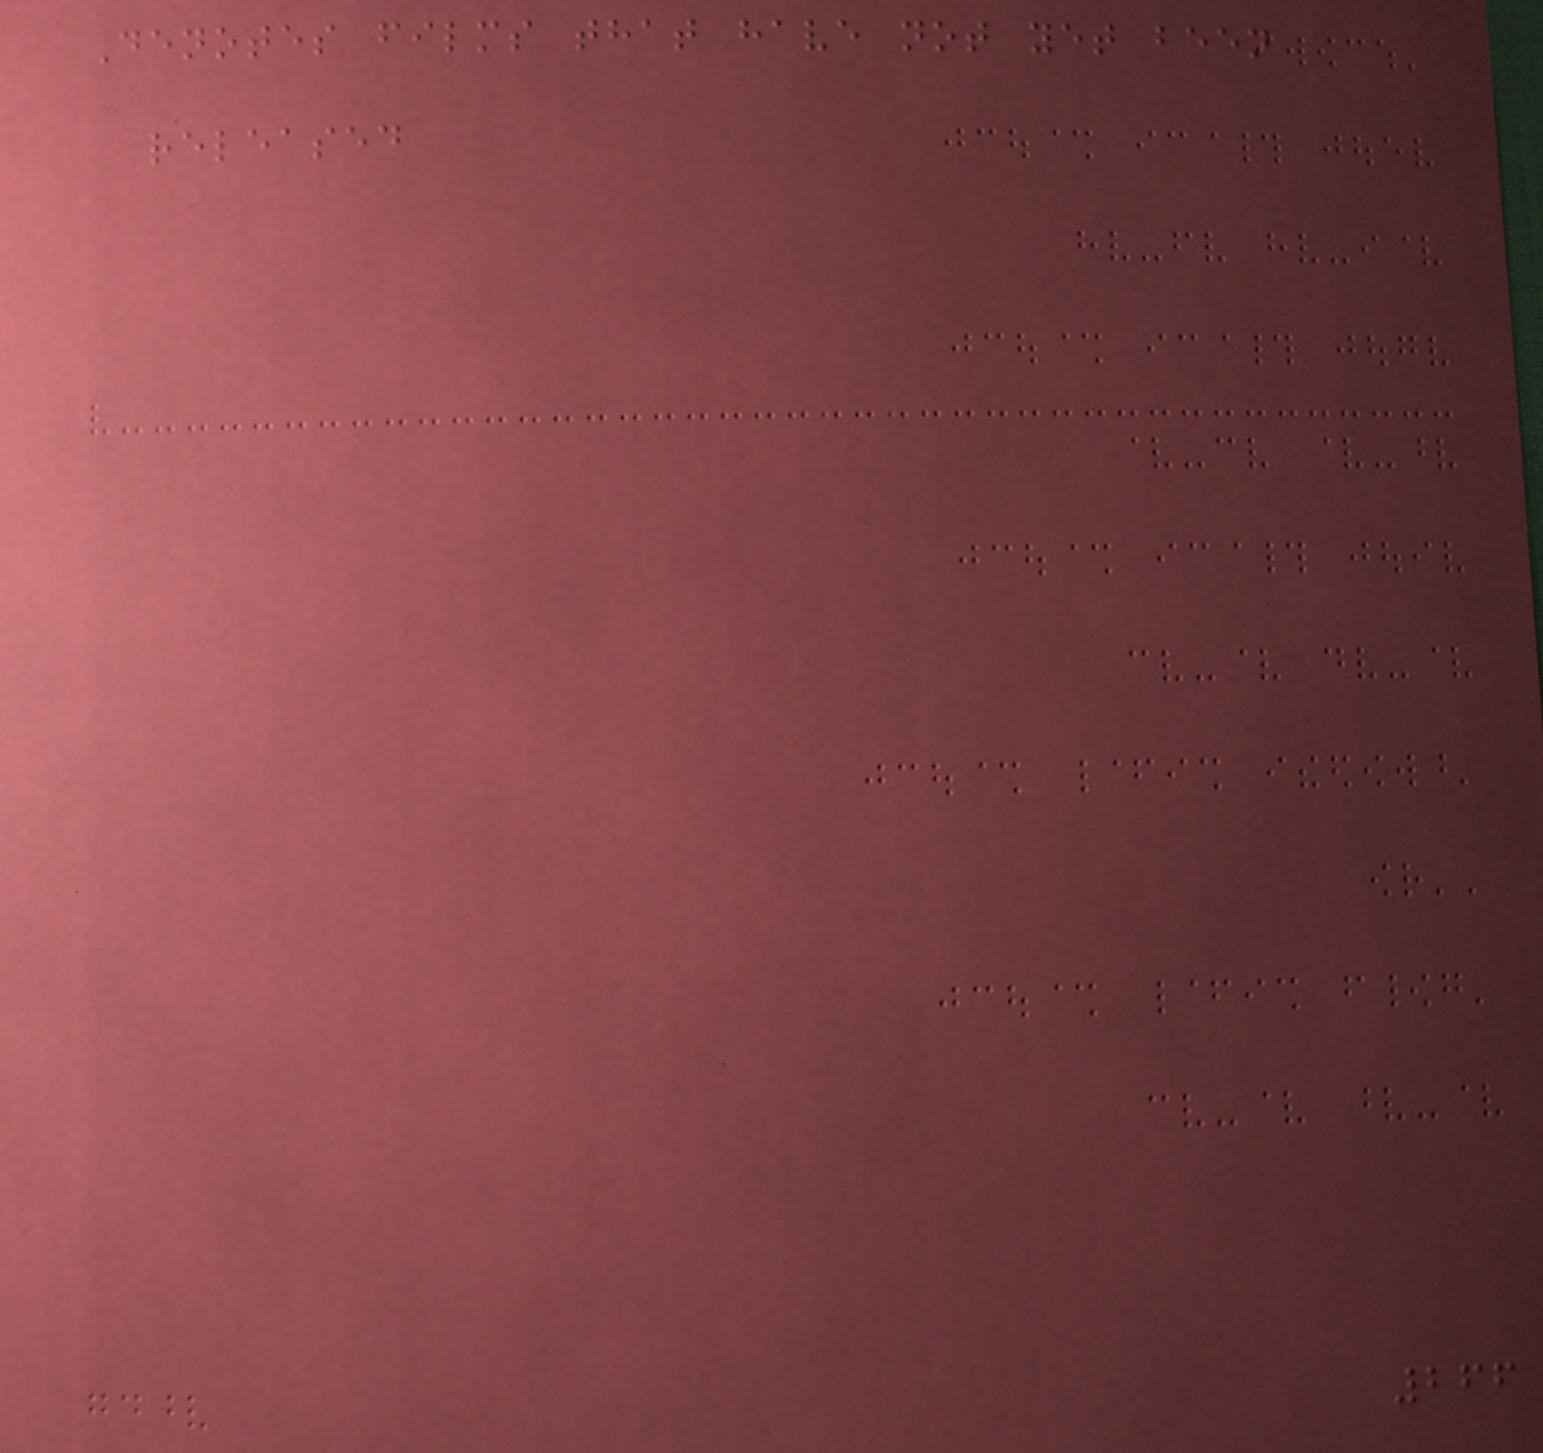Denotes films that have not yet been
released
266
